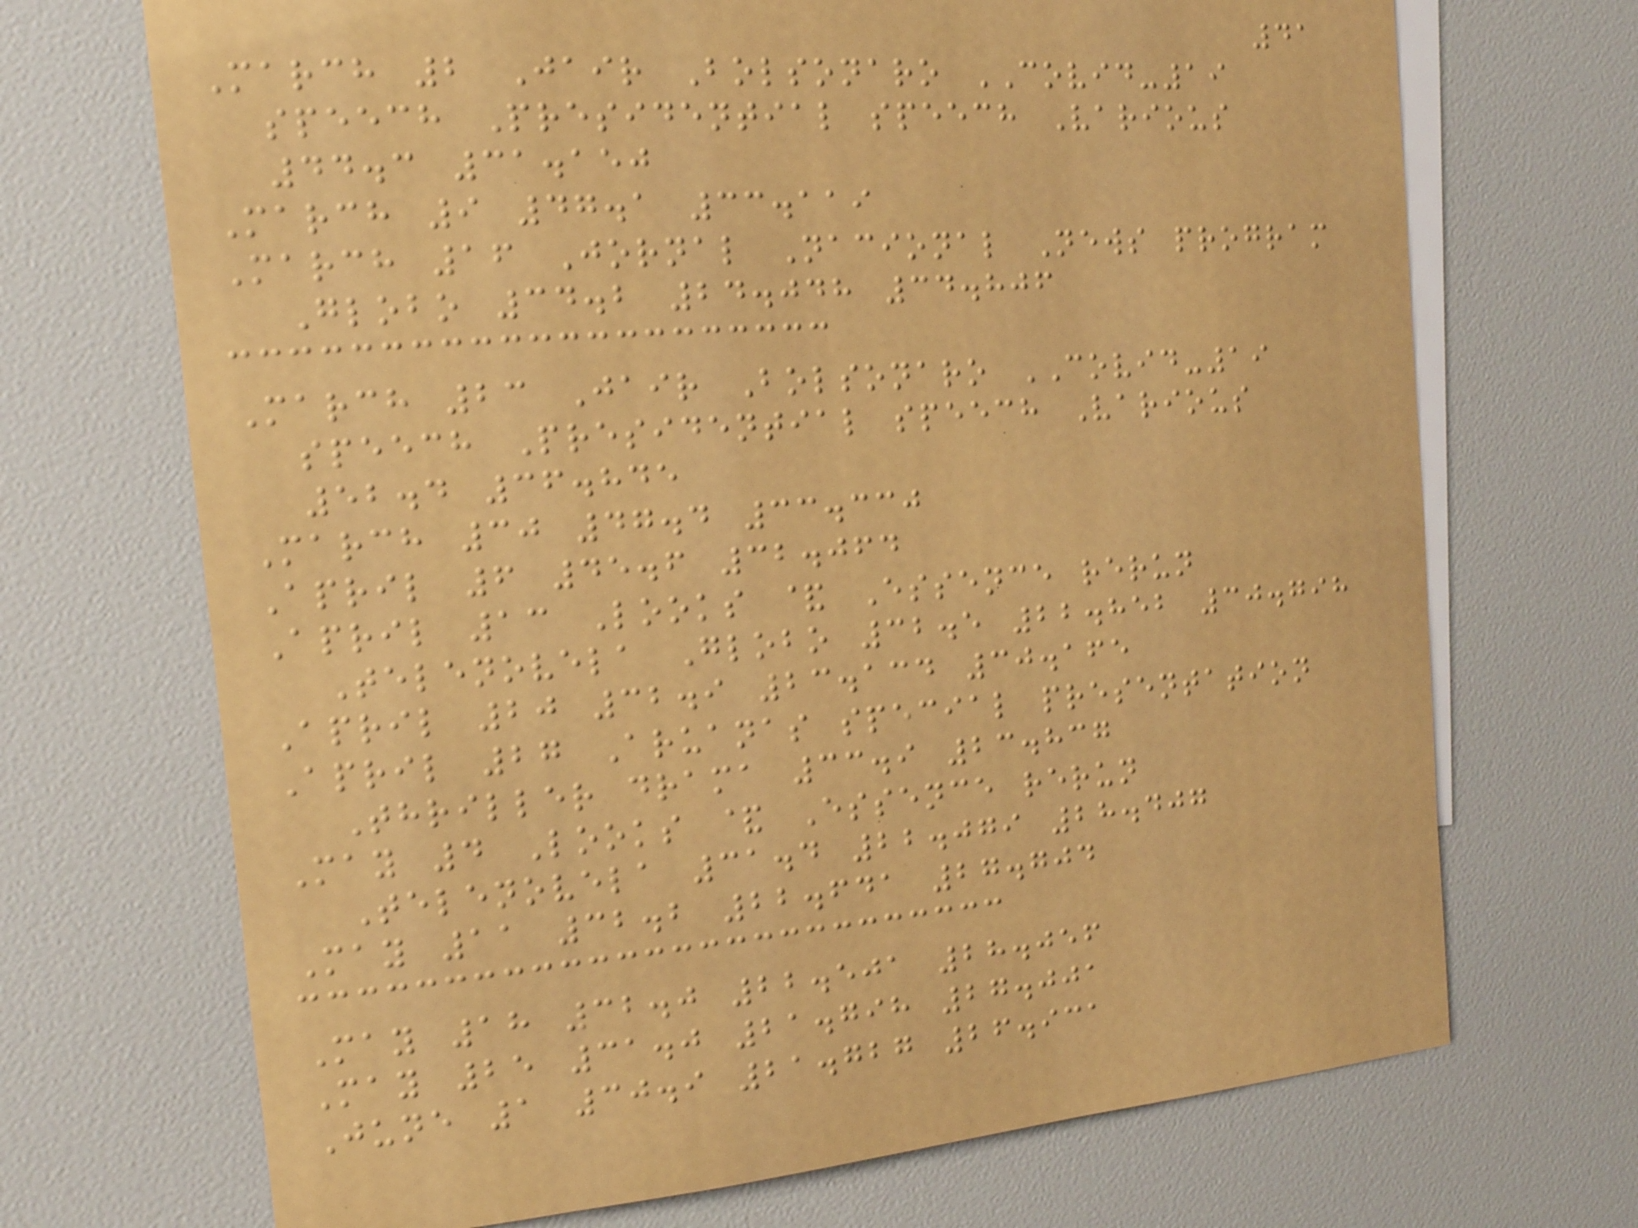41
March 2 Jair Bolsonaro COVID-19
speech Presidential speech Various
44.3 31.150
March 9 47.1 33.119
March 16 Jornal Nacional News program
Globo 34.2 24.048 34.806
March 23 Jair Bolsonaro COVID-19
speech Presidential speech Various
52.4 36.845
March 30 47.4 33.330
April 6 45.6 32.064
April 13 Looks & Essence rerun
Telenovela Globo 32.5 22.852 30.798
April 20 32.9 23.134 30.165
April 27 Aruanas special presentation
Thriller drama 33.9 23.837
May 4 Looks & Essence rerun
Telenovela 31.4 22.079 28.407
May 11 32.2 22.641 27.704
May 18 32.0 22.501 28.056
May 25 31.0 21.798 27.001
June 1 30.9 21.727 26.931
